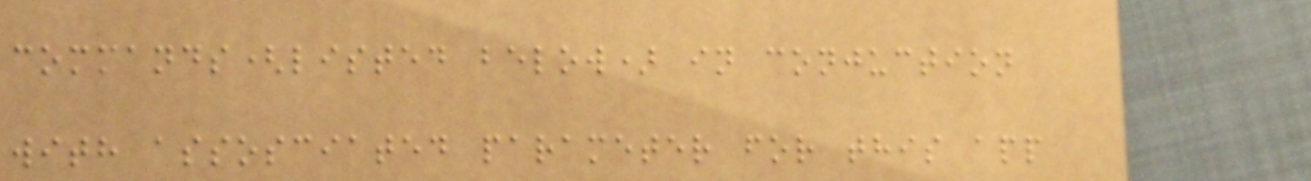commands(listed below) in conjuction
with assosciated parameter for this app
